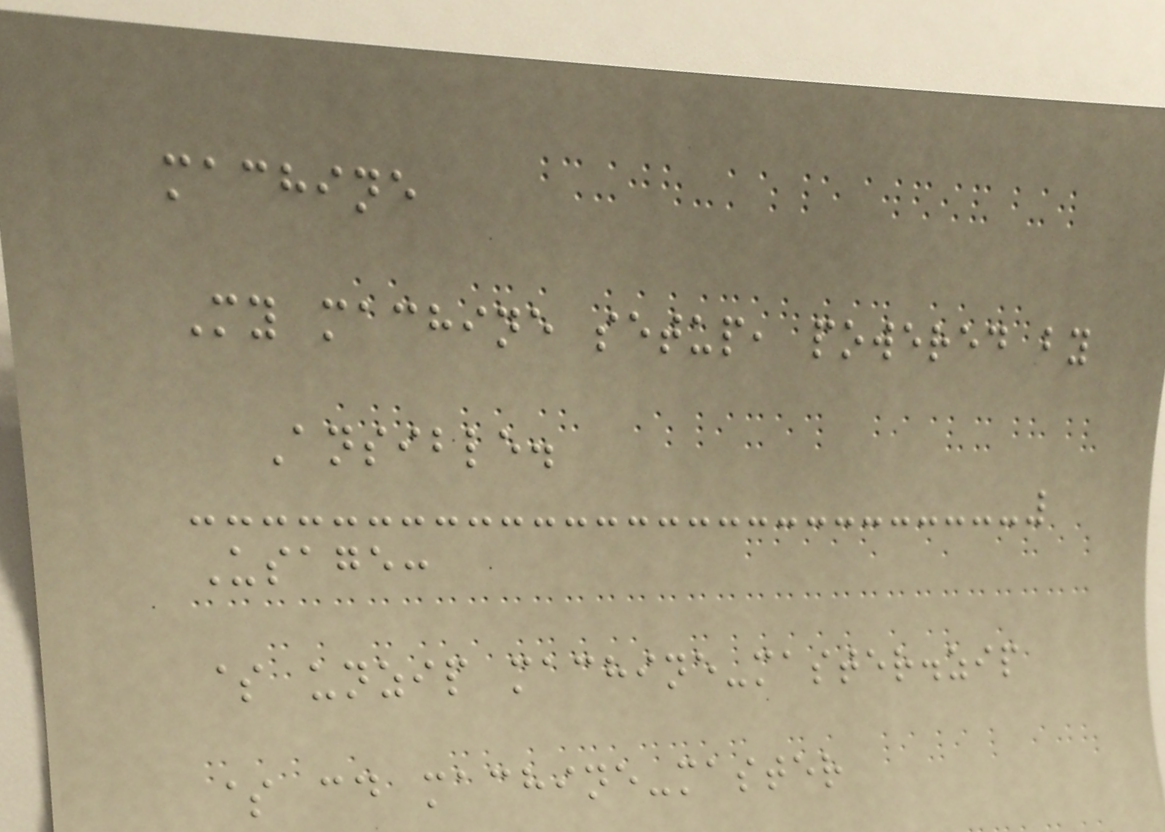machine
My machine setup, powered by
Ansible.
Usage:
$ unzip machine-master.zip
$ cd machine-master
